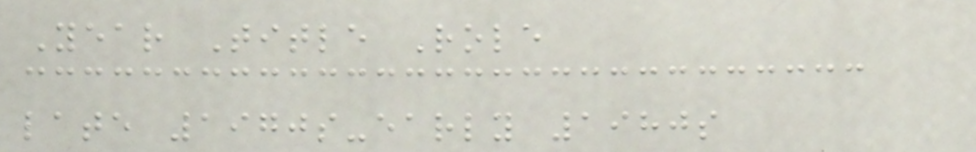Year Title Role
late 1970s-early 1980s
